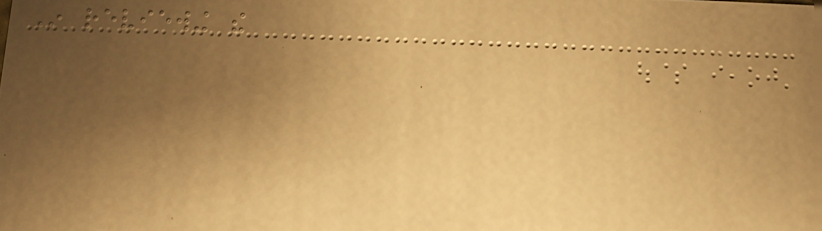In reviewing the
